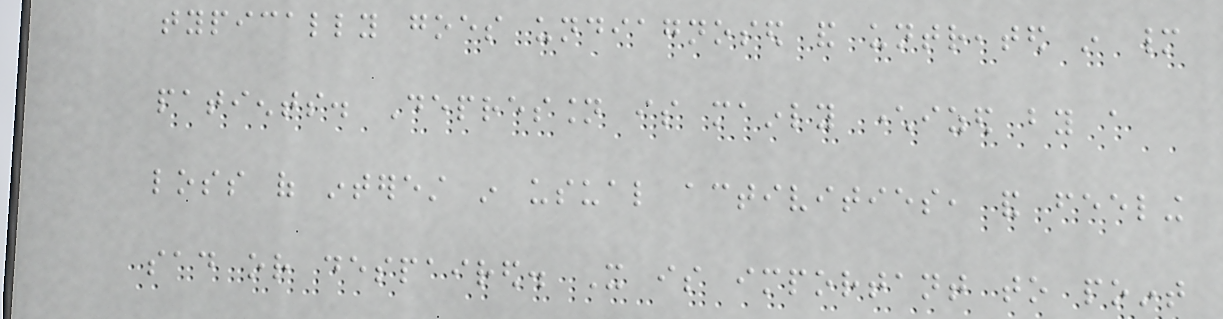typically goes undiagnosed and untreated in many
patients. Depression is mainly characterized by a
loss of interest in usual activities, and feeling
sad or despaired. It is important to point
